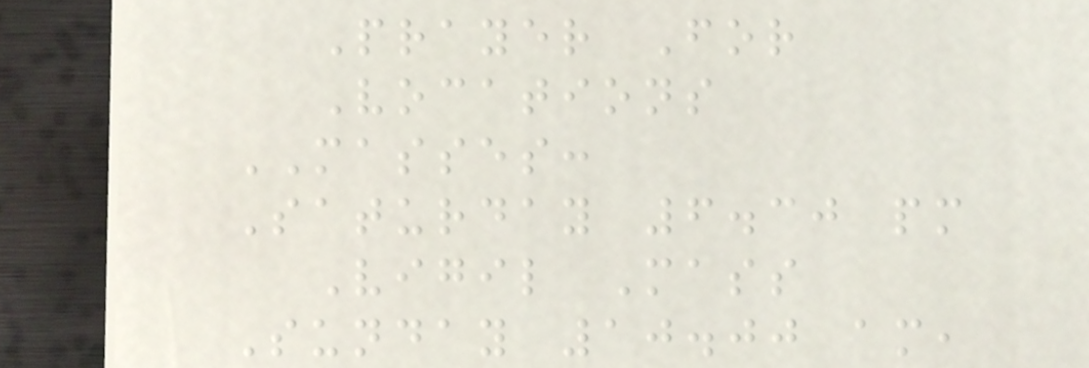Prayer For
Vocations
MASSES:
Saturday 6.30 pm
Vigil Mass
Sunday 10.00 am,
